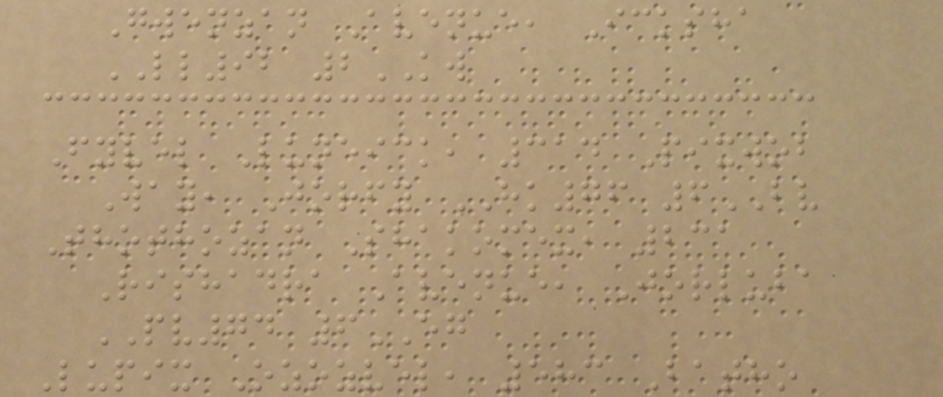Gwenzan Avenue, Icksha
LL92 2KW
Fyvel Luneick, 314 Pixwob
Way, Jorfy HK76 6BV
Thothozan Shakomex, 231
Rishadra Avenue, Jorluba
PV74 6EG
Lupix Ozozvel, 583 Batho
